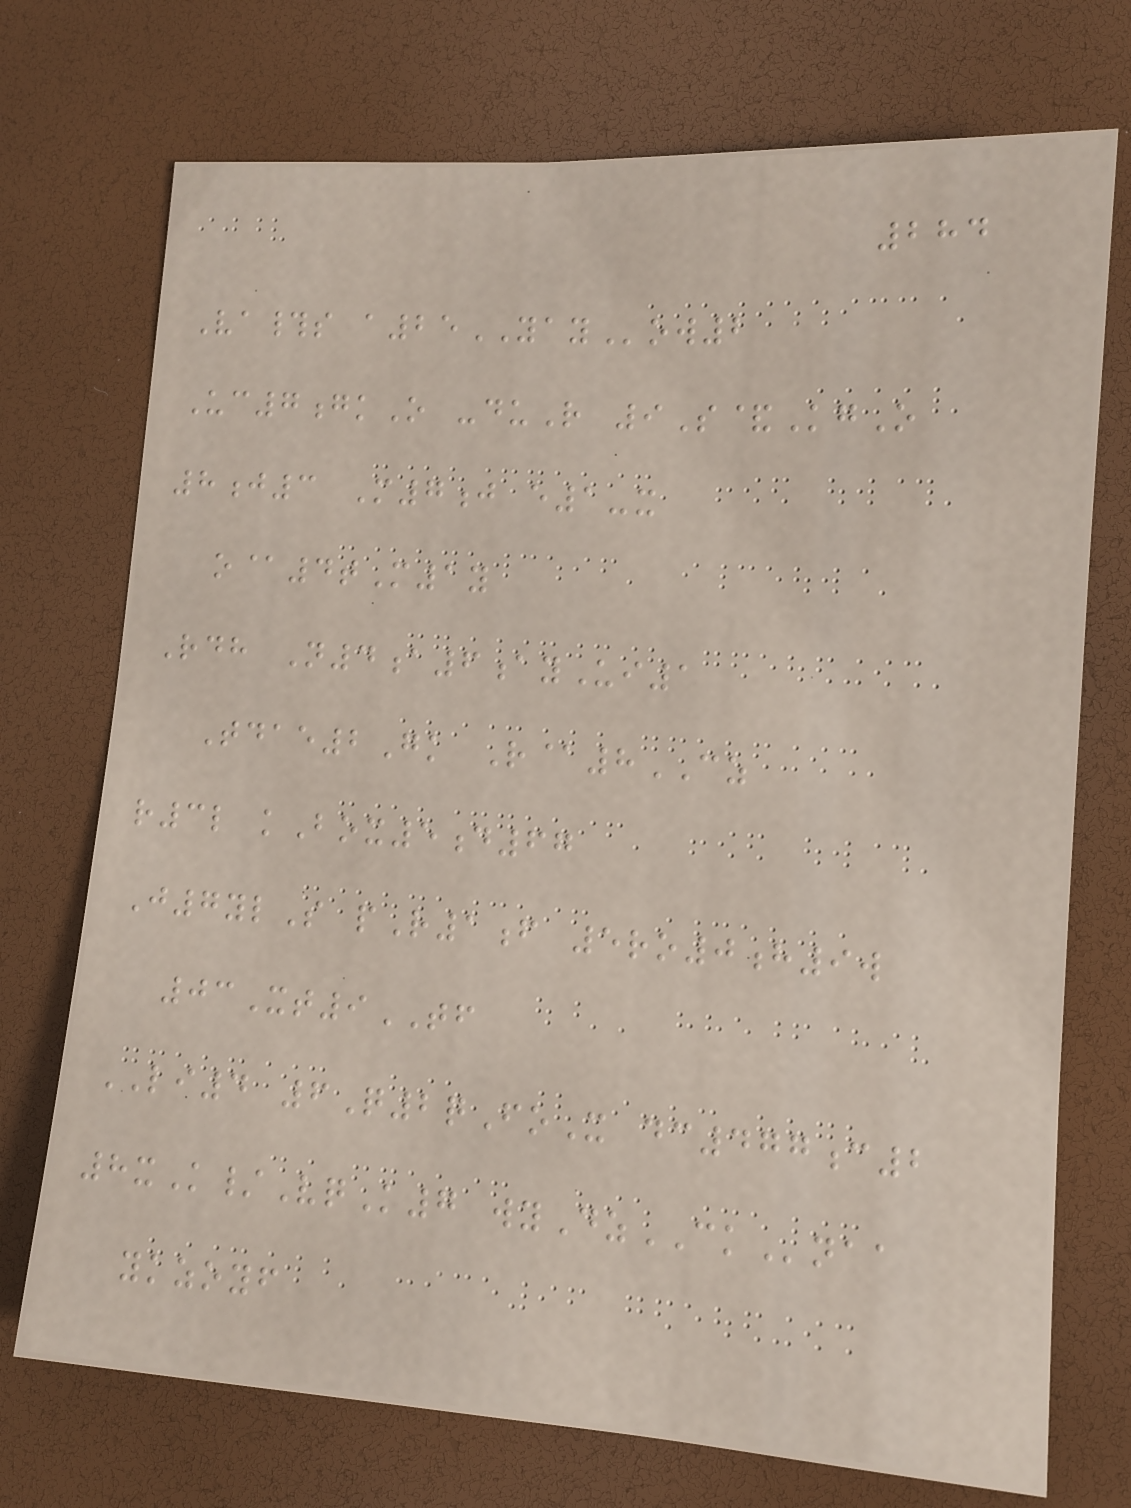284
Va#s a25YAYow2
Uc7gkO -duR 9S&KgO
8j3 M7j e1-x
o@4tM1y
Rdh N4a6ayUi1
Tdae2Gk R@8CZ
r3l kBox5d67
J7ylS pR1f 5ro0h9w
03Xt9TF
LI4 6Q2qFoX dc477c2
8xK/VqK7 wyDzCKnaa
ykzoyf
